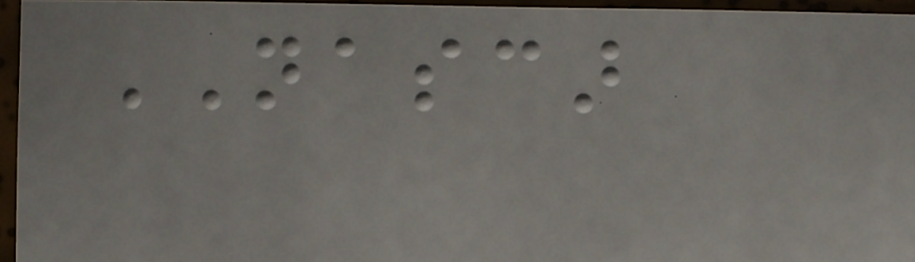NASCAR
